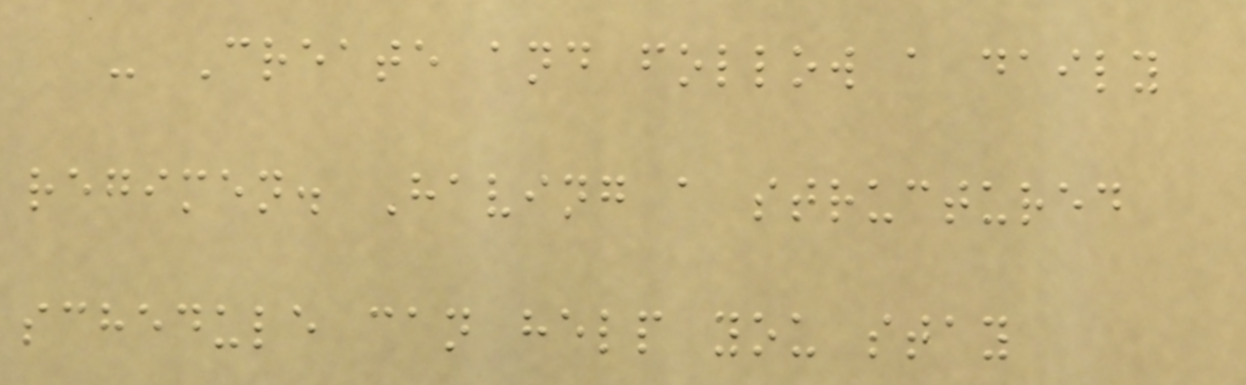- Create and follow a daily
regimen. Having a structured
schedule can help you stay
